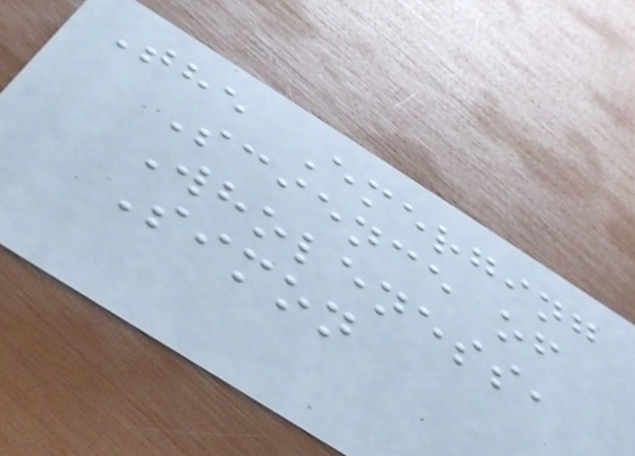The Emerging
Science of
Wholeness,
Simon
